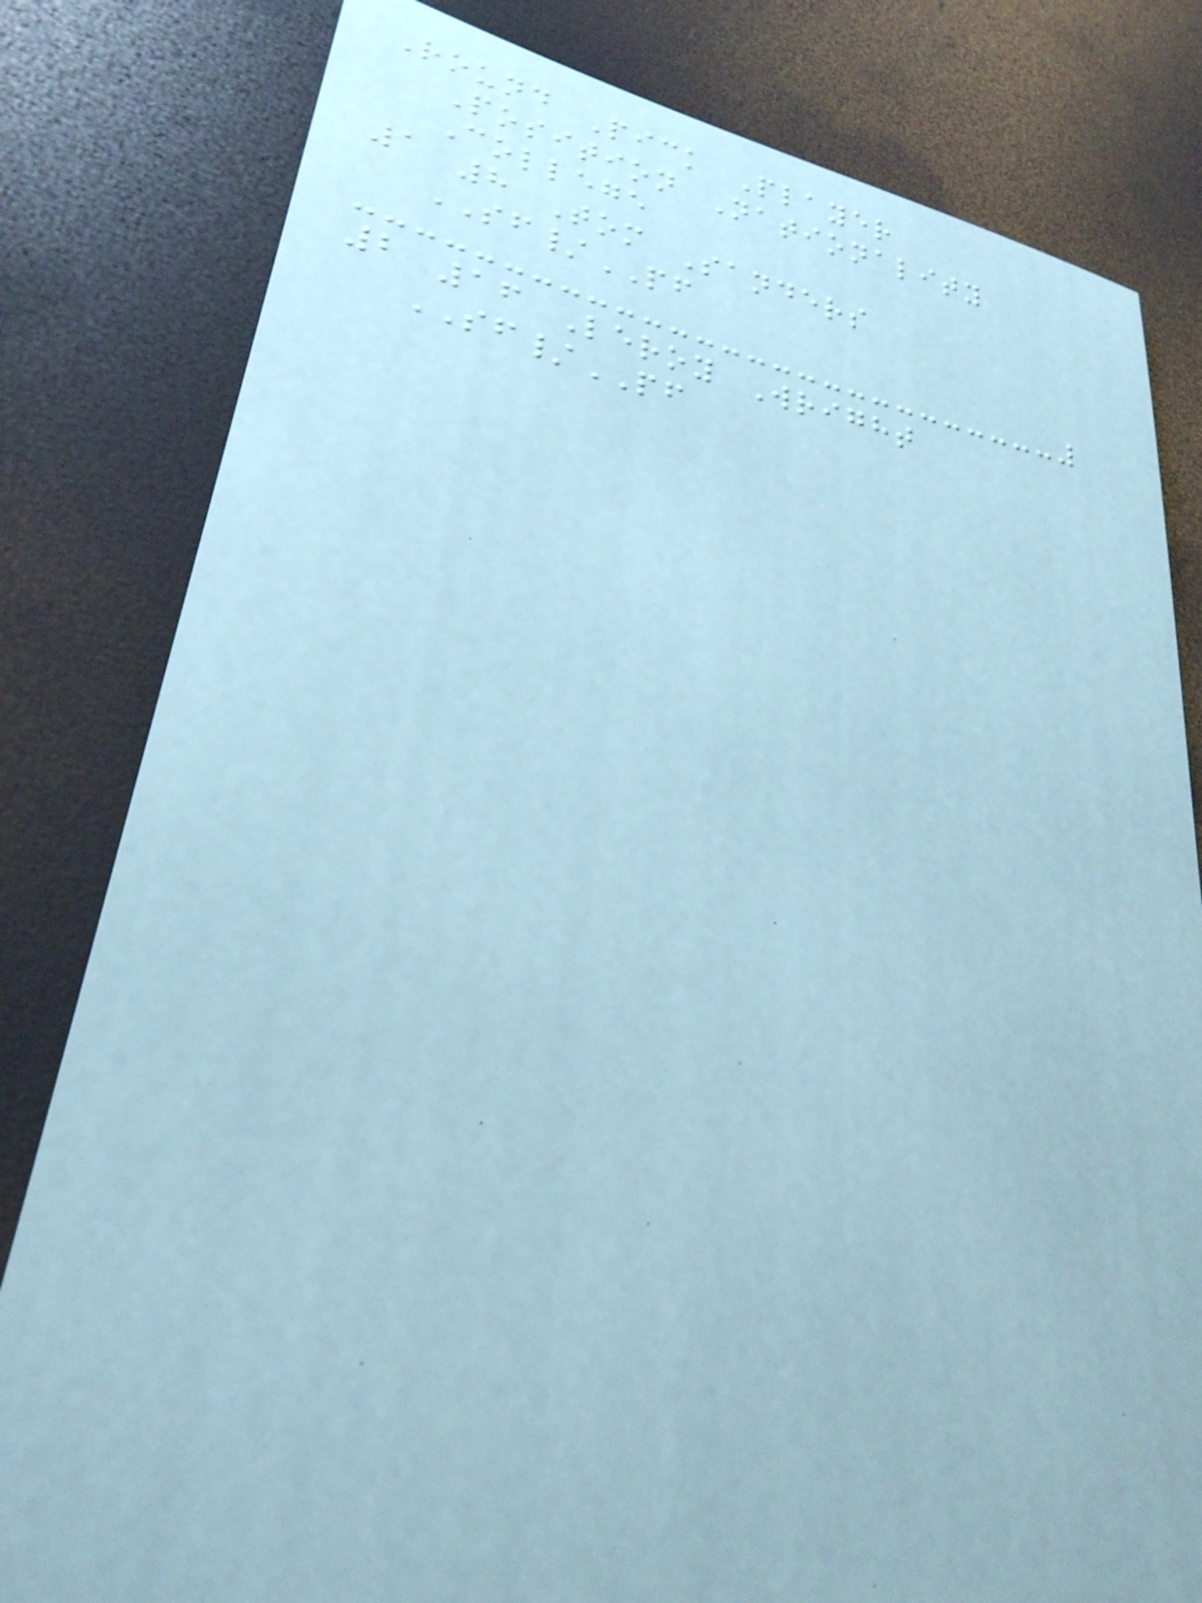Round Pick Player
Position Nationality
College
1 8 Tom Sanders
SF/PF
2 16 Leroy Wright
SF/PF
